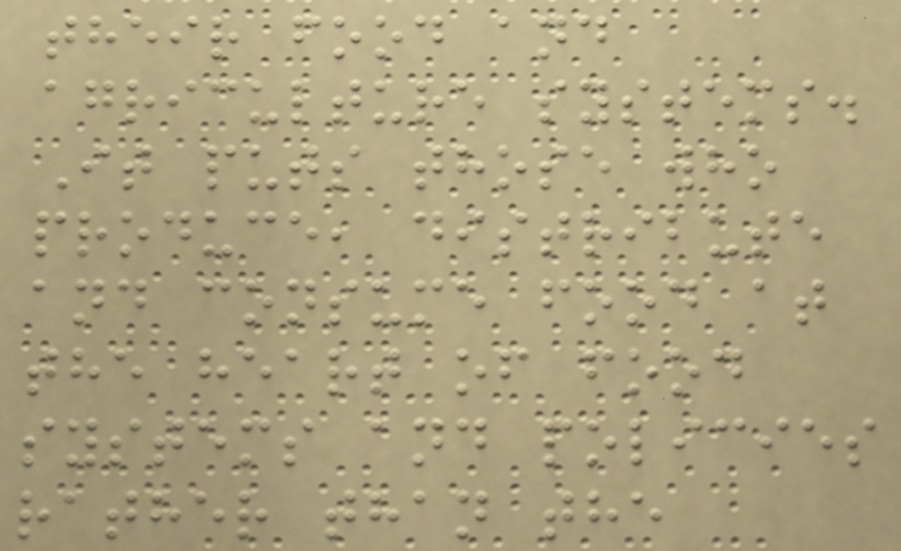their food and
agriculture systems.
It puts those who
produce, distribute
and consume food at
the heart of food
systems and policies
rather than the
